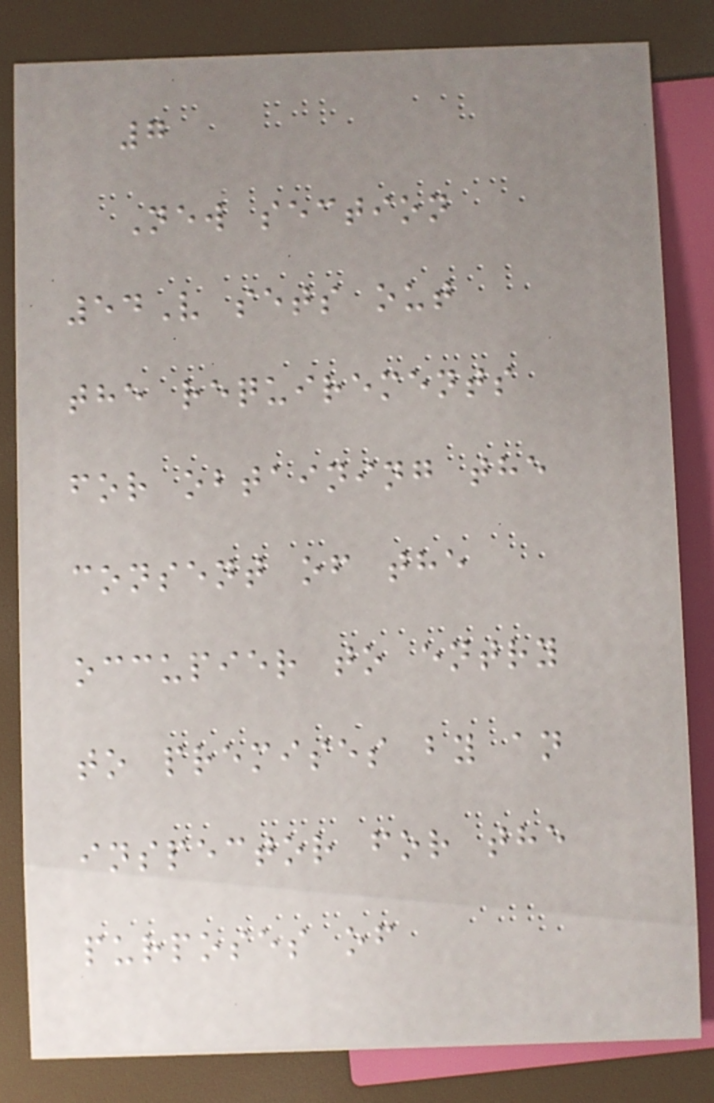7
New section
54V sets out
the requirements
for obtaining the
consent of the
occupier to entry
to premises by an
inspector for the
purposes of
